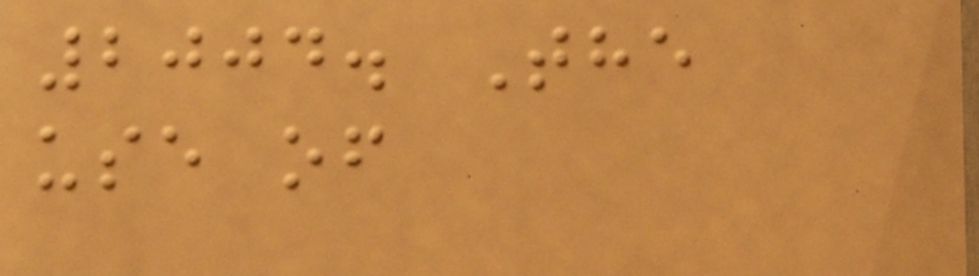2004. The
use of
